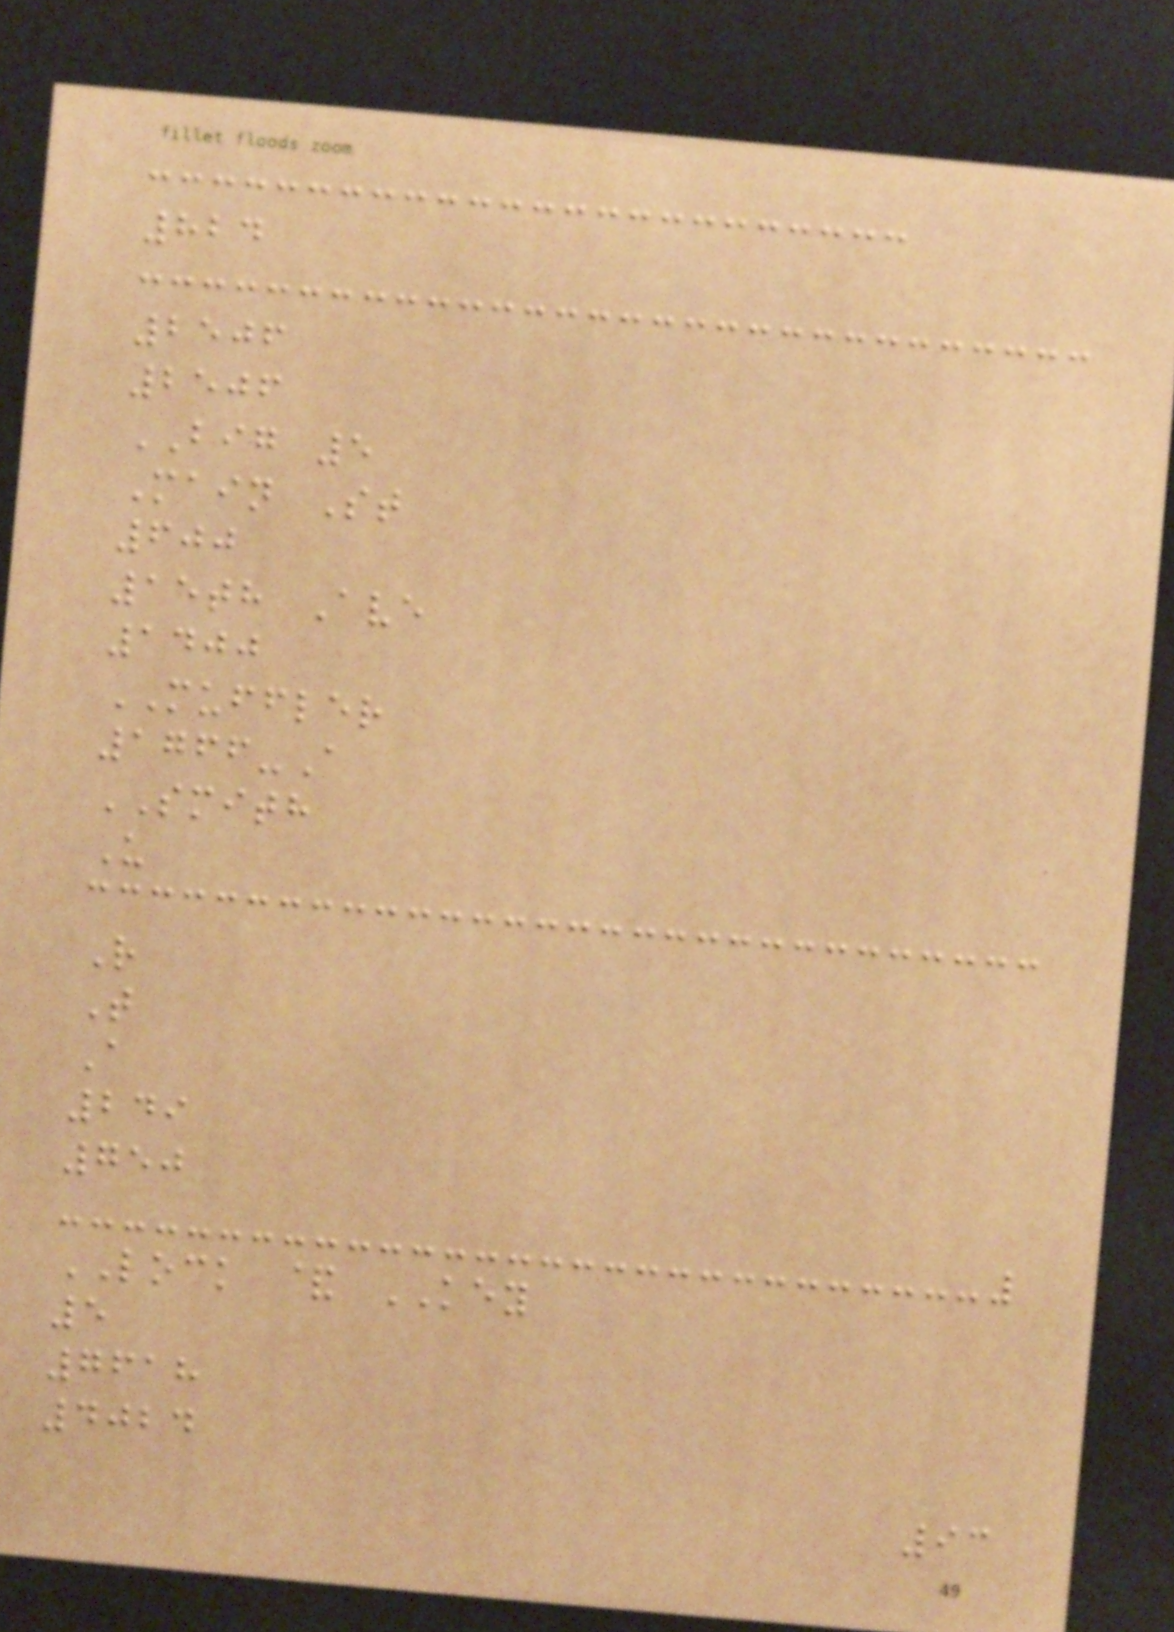824
2506
2506
BIG 5
Main St
600
15th Ave
1400
MUFFLER
1766-A
SMITH
U
R
T
A
249
750
LOCK & KEY
5
7618
4024
93
